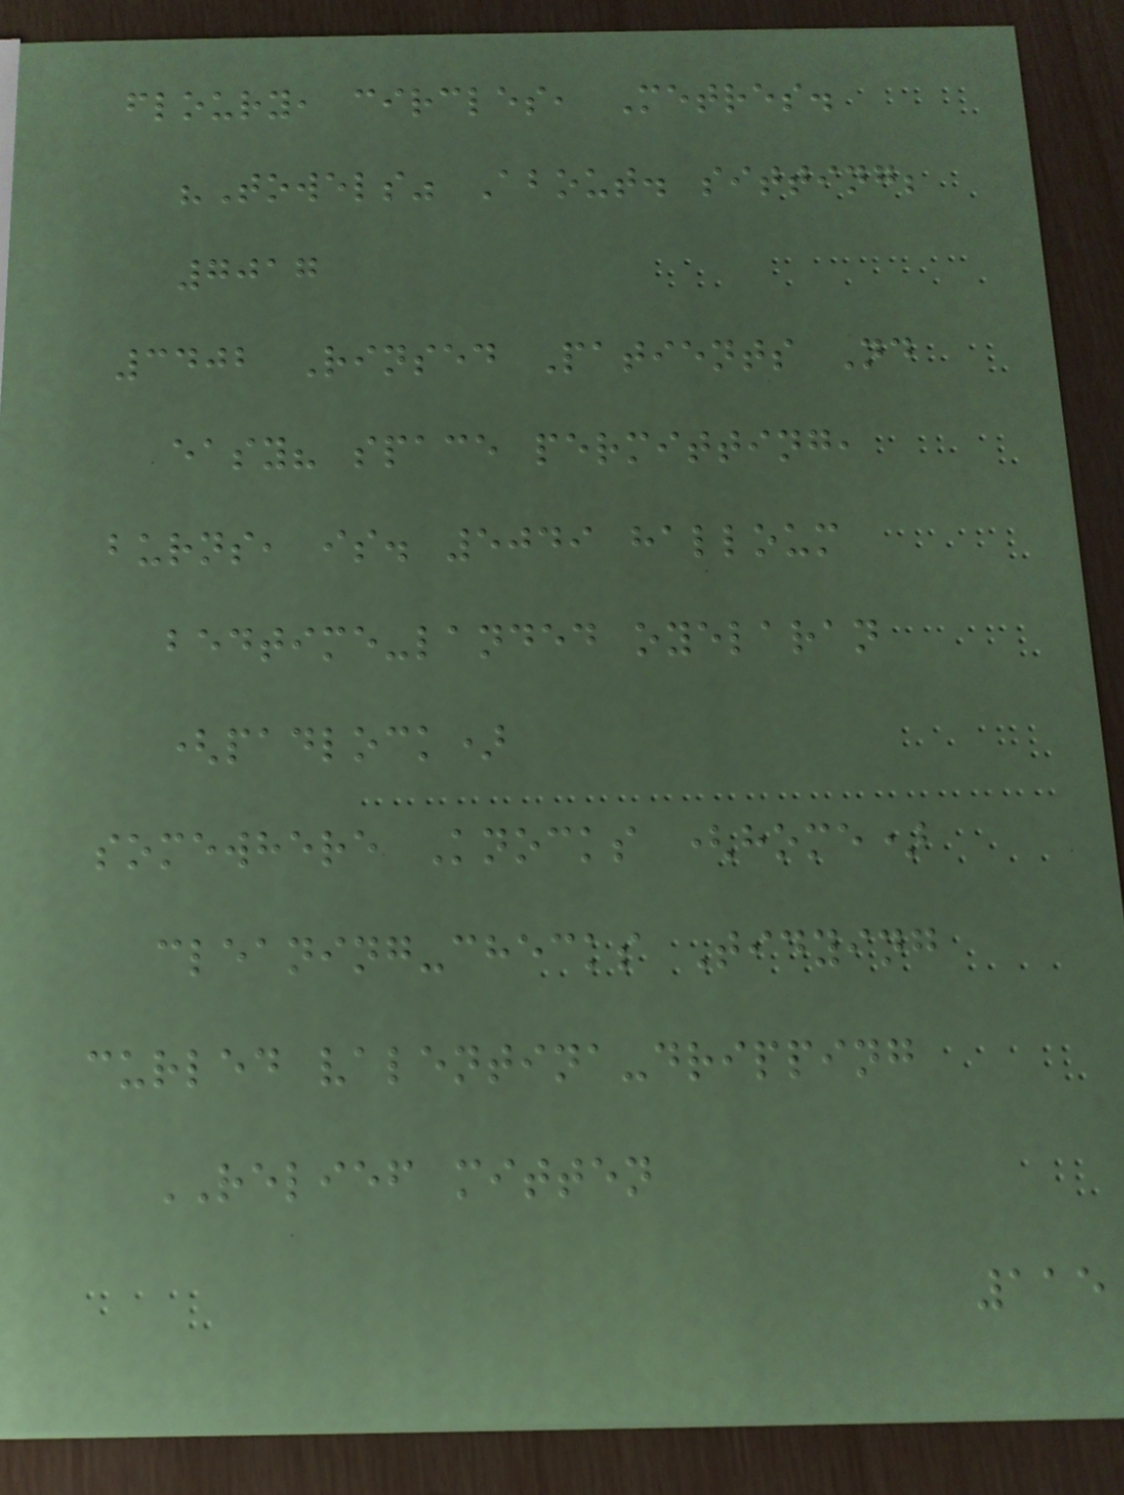floury, circles, Metres.
"Towels" About. sitting;
7017
3402 Rinsed Patients Nd
easy? space permitting,
burns, is. 5049 halloum
bedtime-landed oyelaran
(padlock)
somewhere Knocks (home)
cleaning-checks Tidying
curled valentina-dripping
RELIEF mitten
115
